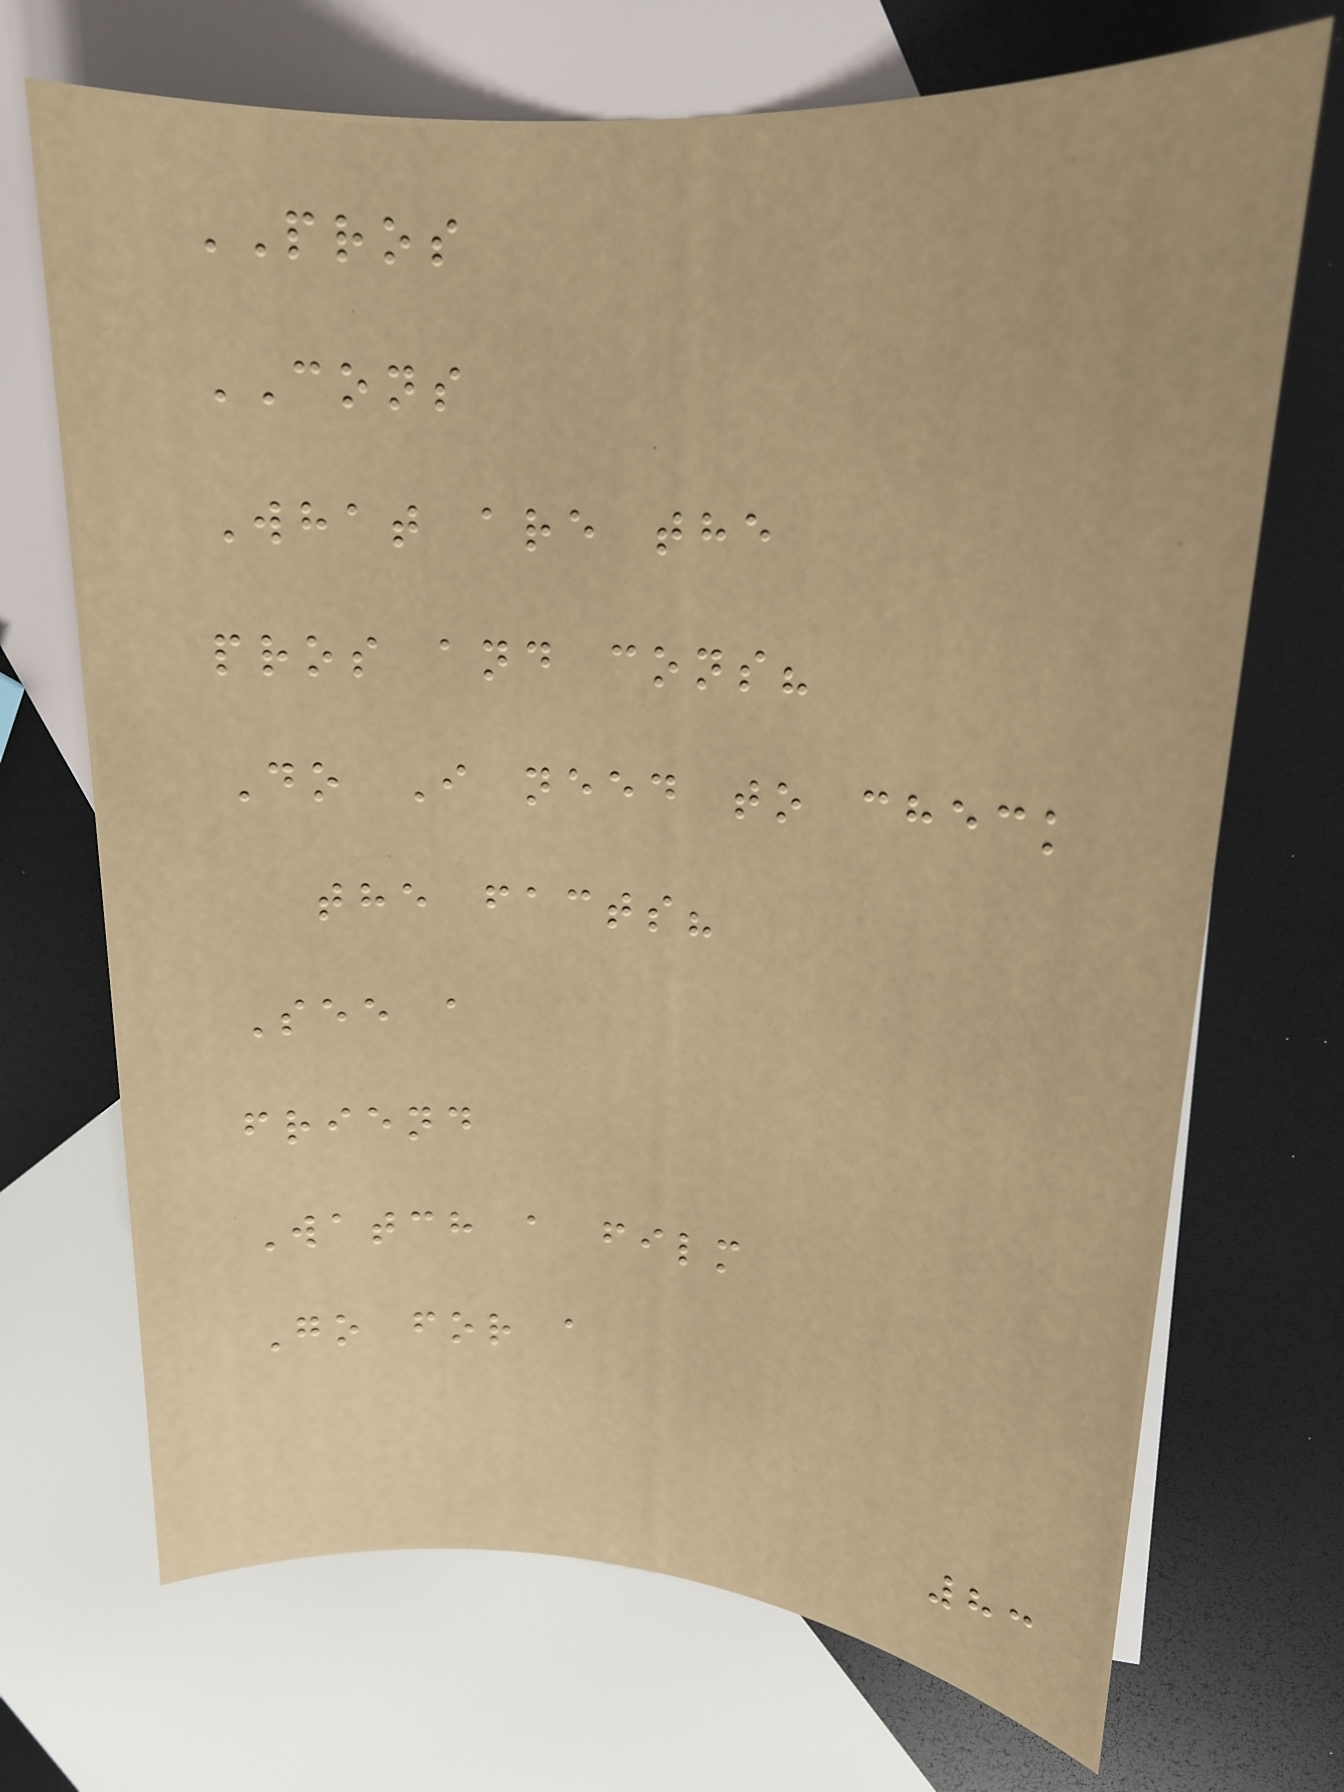PROS
CONS
What are the
pros and cons?
Do I need to check
the facts?
See a
friend
Watch a film
Go for a
83
